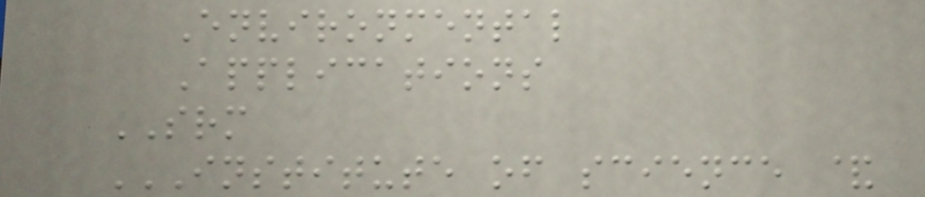Environmental
Applications
SRM
INSTITUTE OF SCIENCE &
